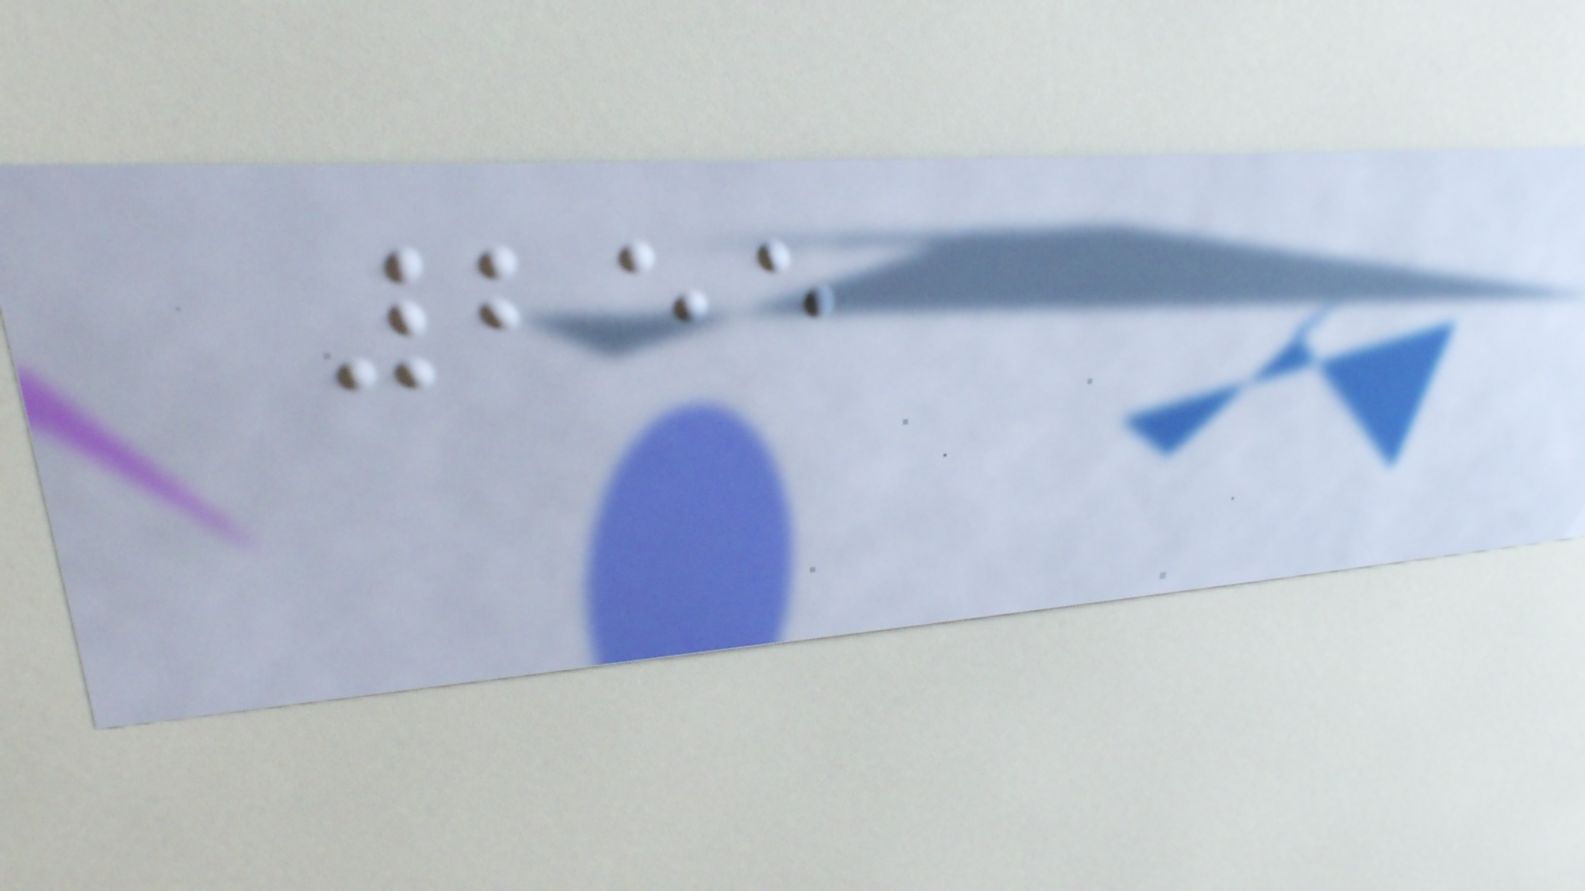255
